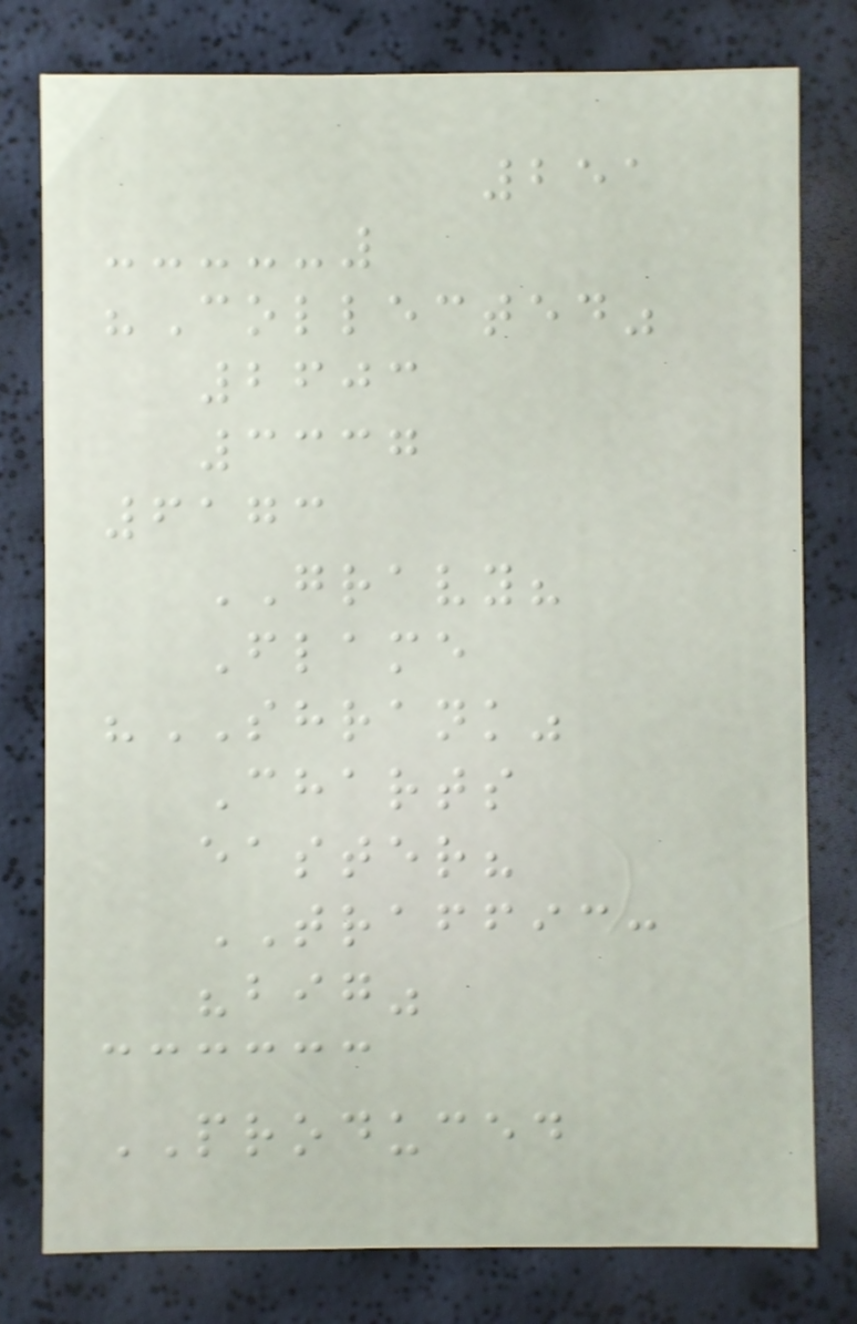251
"Collected"
2603
3337
6173
GRAVY?
Flame
"SHRANK"
Charts
easter?
TRAFFIC:
"big"
PRODUCED
